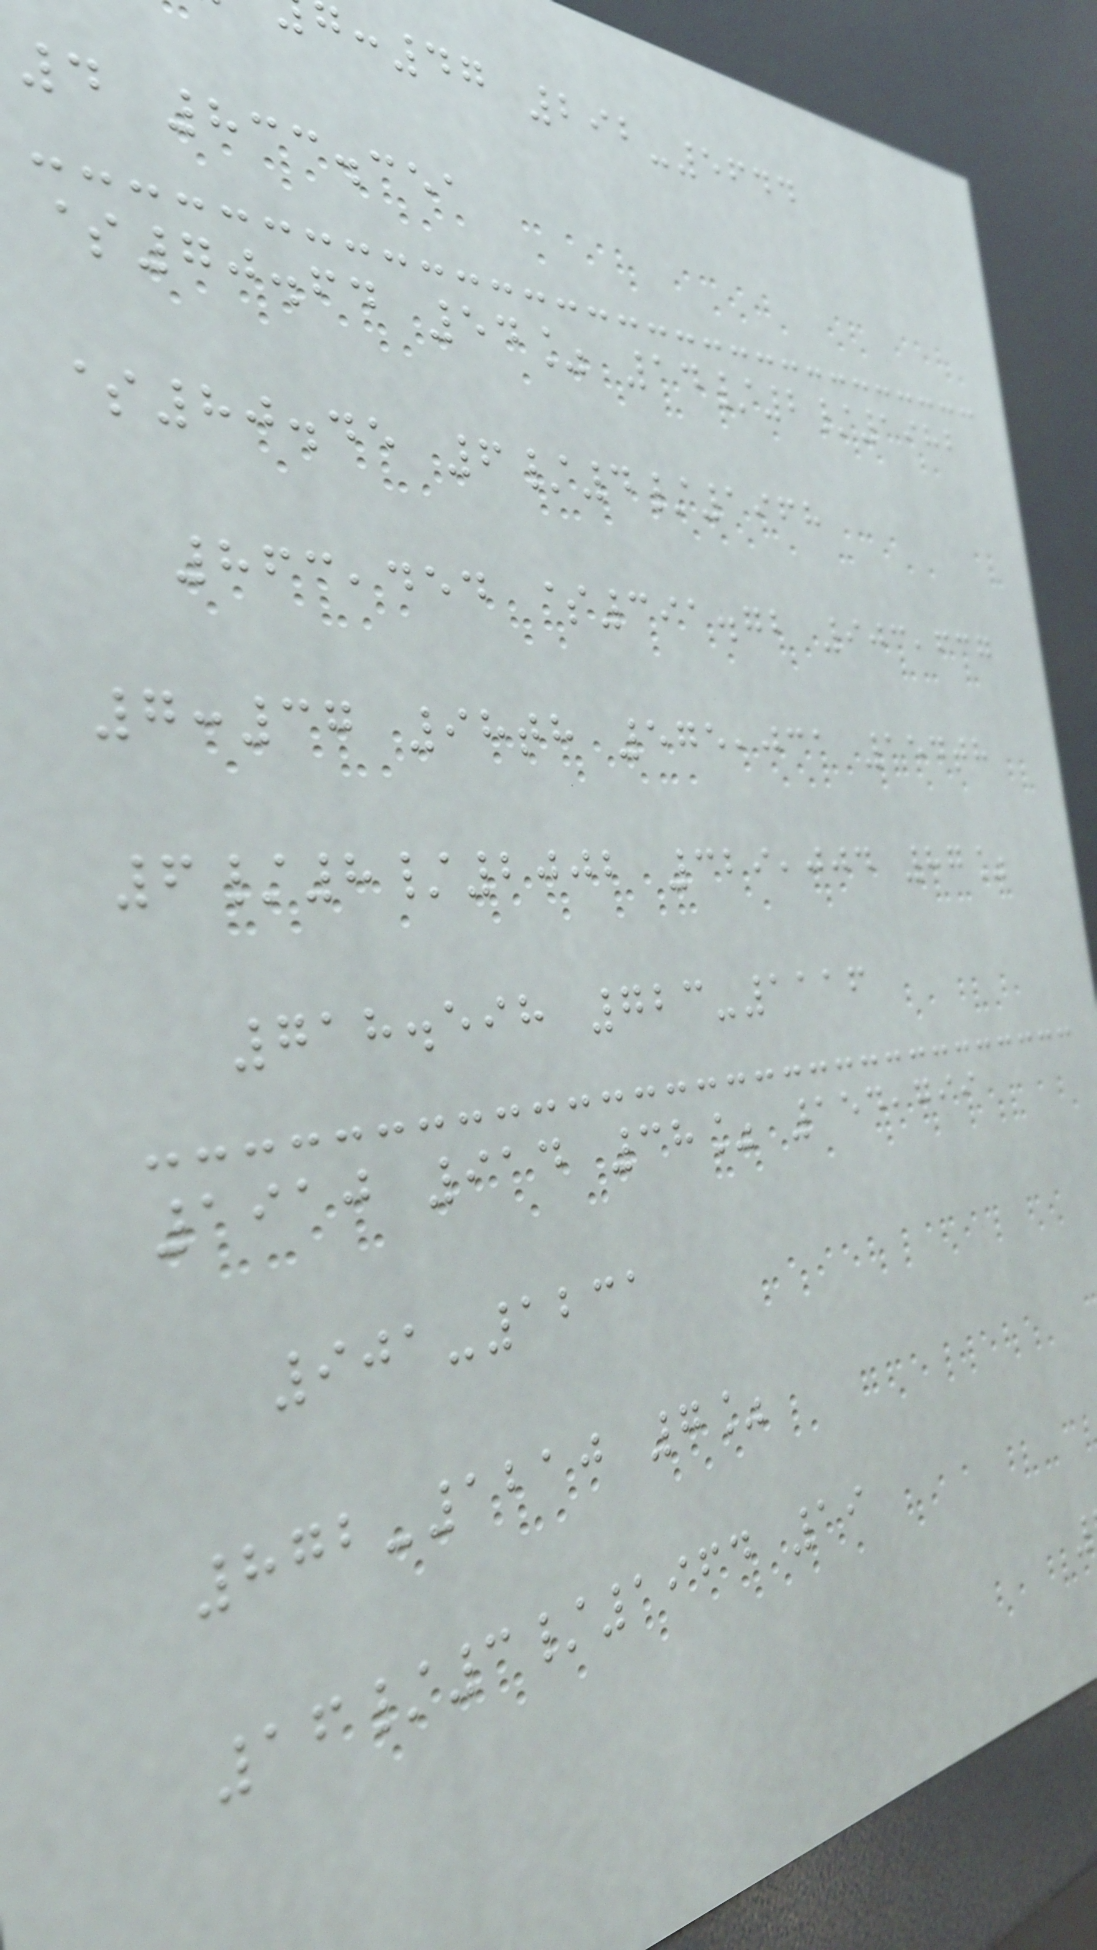:47 292-5644
4 833.351
$70.64 54% 14/2/1982
$80.45 6/4/1968
863,454 $391.72 903,637
7:37 98th 575,031 154th
6/8/2002 329,004 87%
718.598 723-1116
1910 914 38% 154,799
901-1231
872-1210 7%
16/3/1964 19
